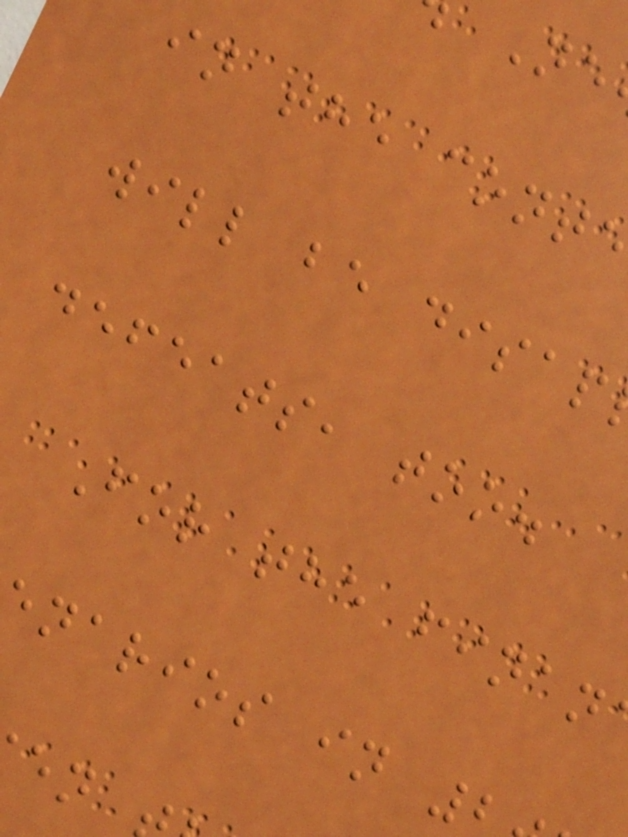in the cont
will be disap
defeats, too.
For the finan
narios in
